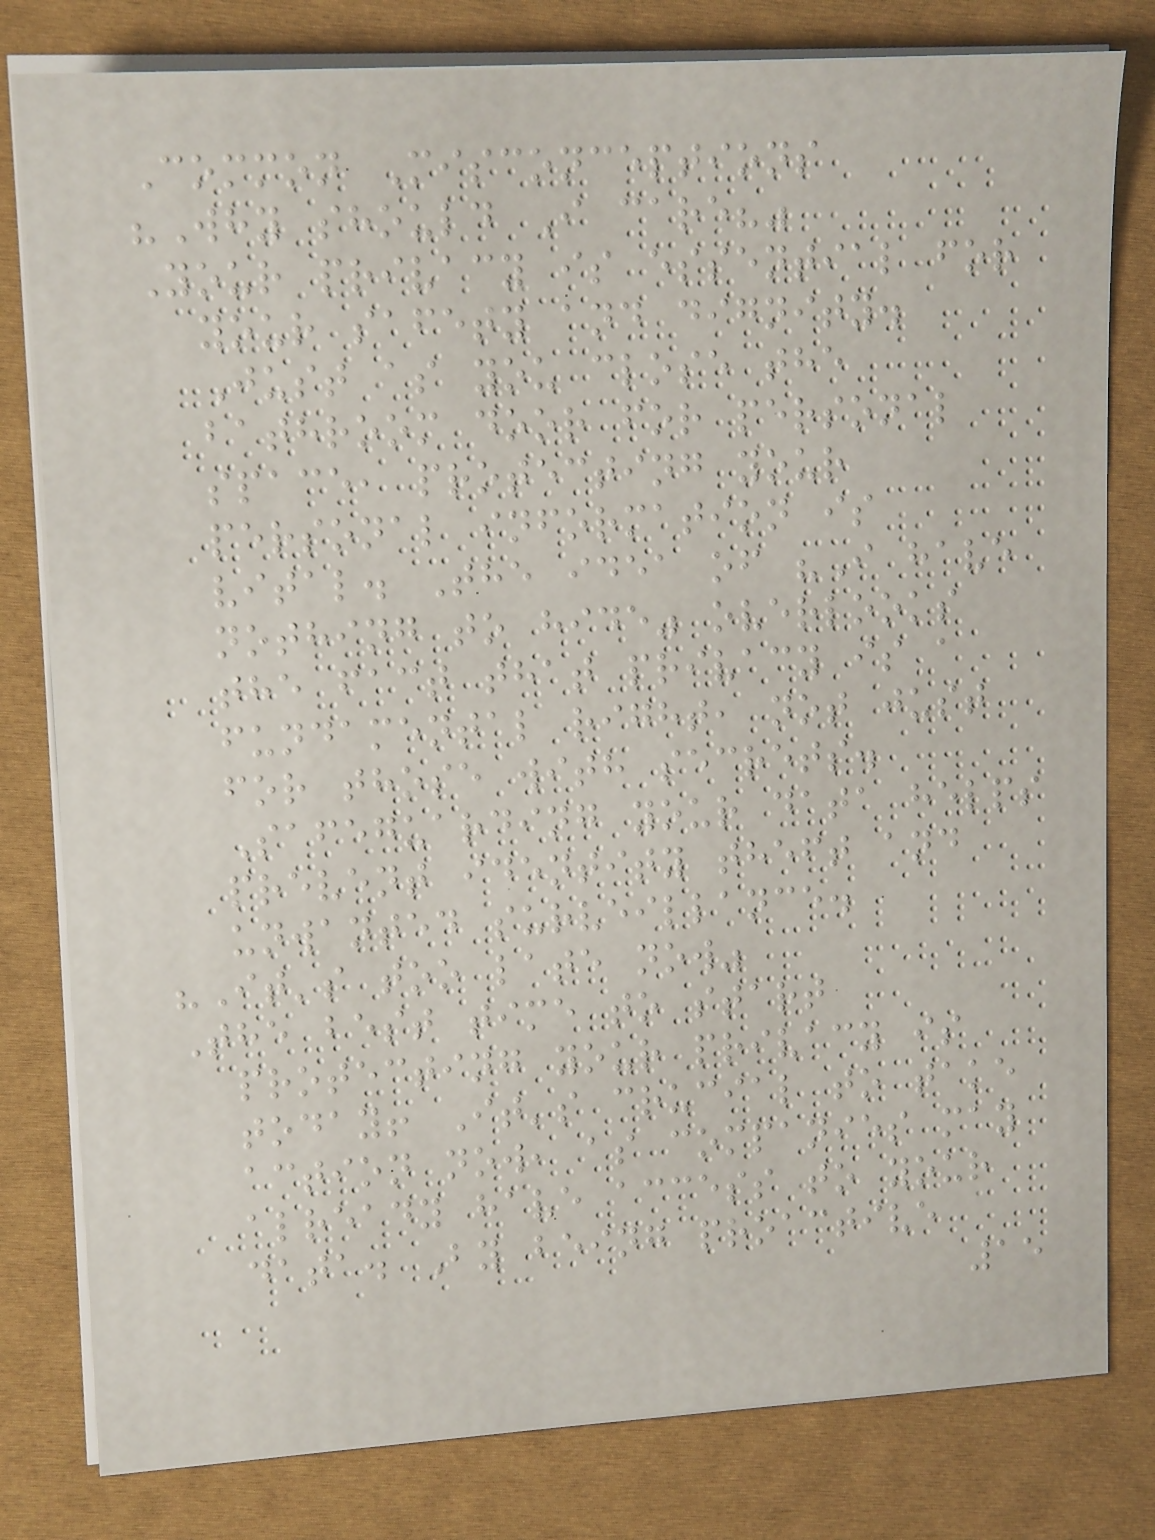Common Misconceptions
"Why should I care?"
Your privacy is essential for
your safety and dignity.
Just as you close the
bathroom door for personal
space, protecting your
personal information is
vital. The idea of "I have
nothing to hide" overlooks
the fact that privacy is a
fundamental right, not just
for those with secrets.
Safeguarding your data helps
prevent identity theft and
unwanted surveillance.
"It's too late now"
The best time to start
protecting your privacy is
today! It's crucial to take
action now, as companies may
already have access to your
data. By being proactive
15
